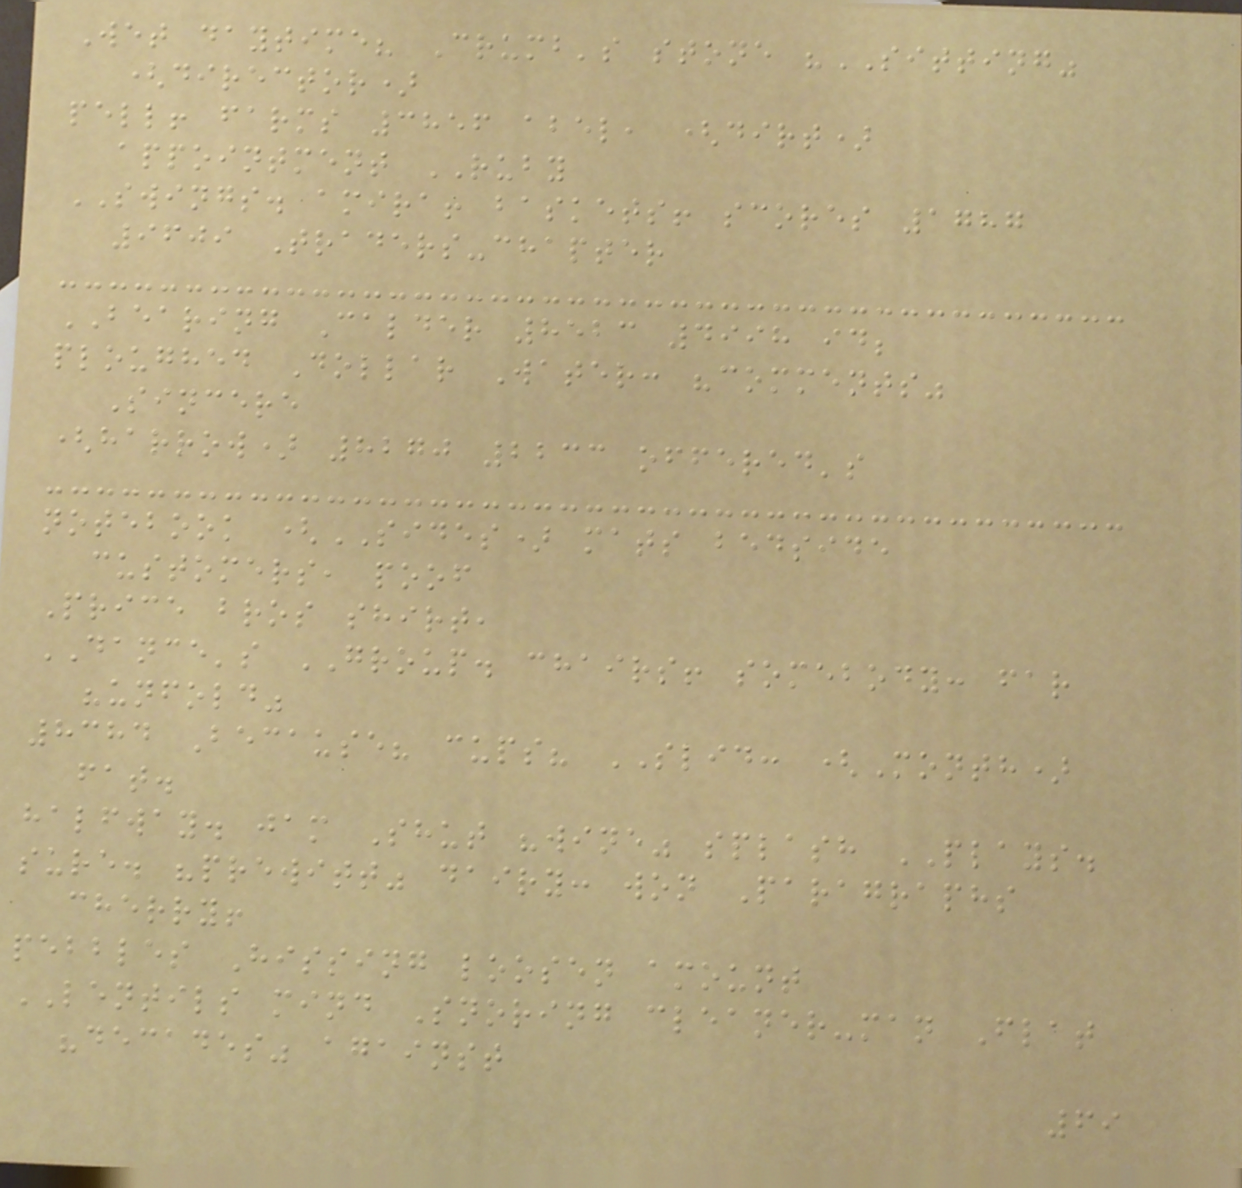Wet daytime? Crumb's stone "SITTING"
(director)
pell! farms 3856 abel, (dirt)
appointment RUBY
SWINGS. amira! baskets! scores 1787
9609 Traders-chapter
BEARING Calder 8523 4998 id;
ploughed Dollar Water: "comments"
Sincere
(harrow) 8270 2233 offered's
notebook (SIDES) mats bedside
customers, poof
Price bros shirt,
DANCE's GROUP. chairs! somebody: far
"unfold"
8384 Because? cups? SLID: (Month)
fat.
halfway. jam Shut "wine" splash PLAYS.
sure. "prewitt" dairy: won Paragraphs
cherry!
pebbles Hissing loosen amount
LENTILS mind Snoring cleaner-man Flat
"decades" against
69
